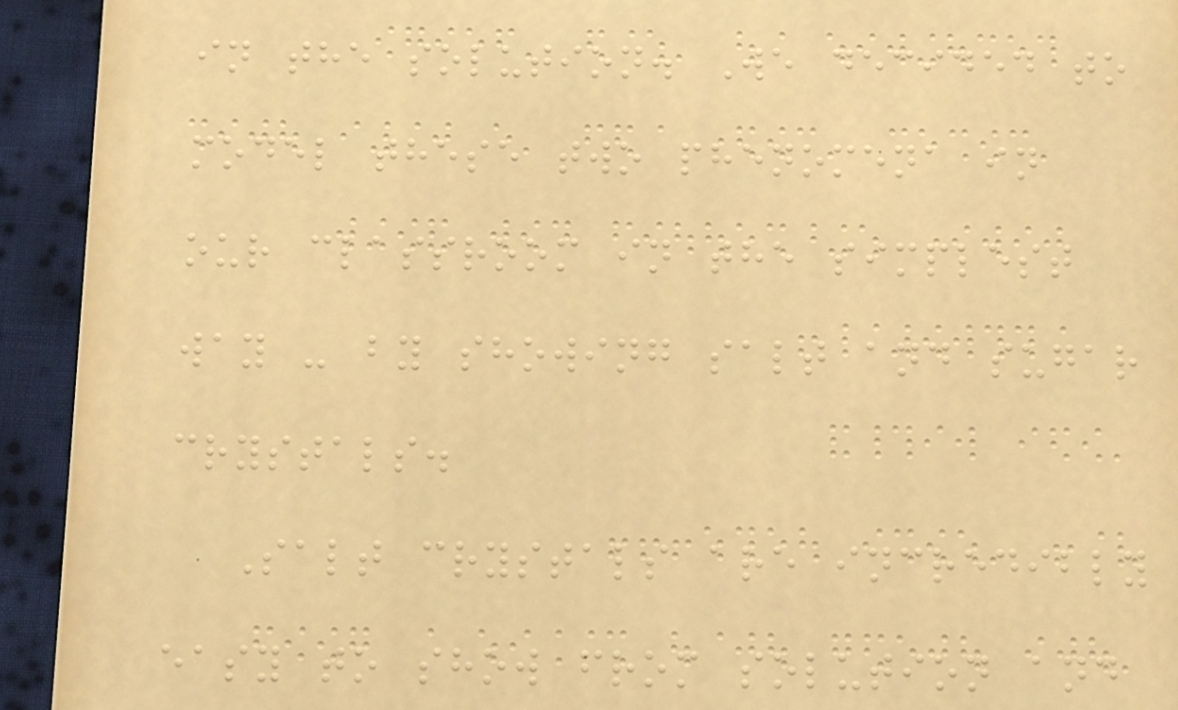in the solution. We decided to
model these two phenomena in
our classroom in the simplest
way - by showing salt and sugar
crystals.
Salt crystals are incredibly
easy to show from solution and
